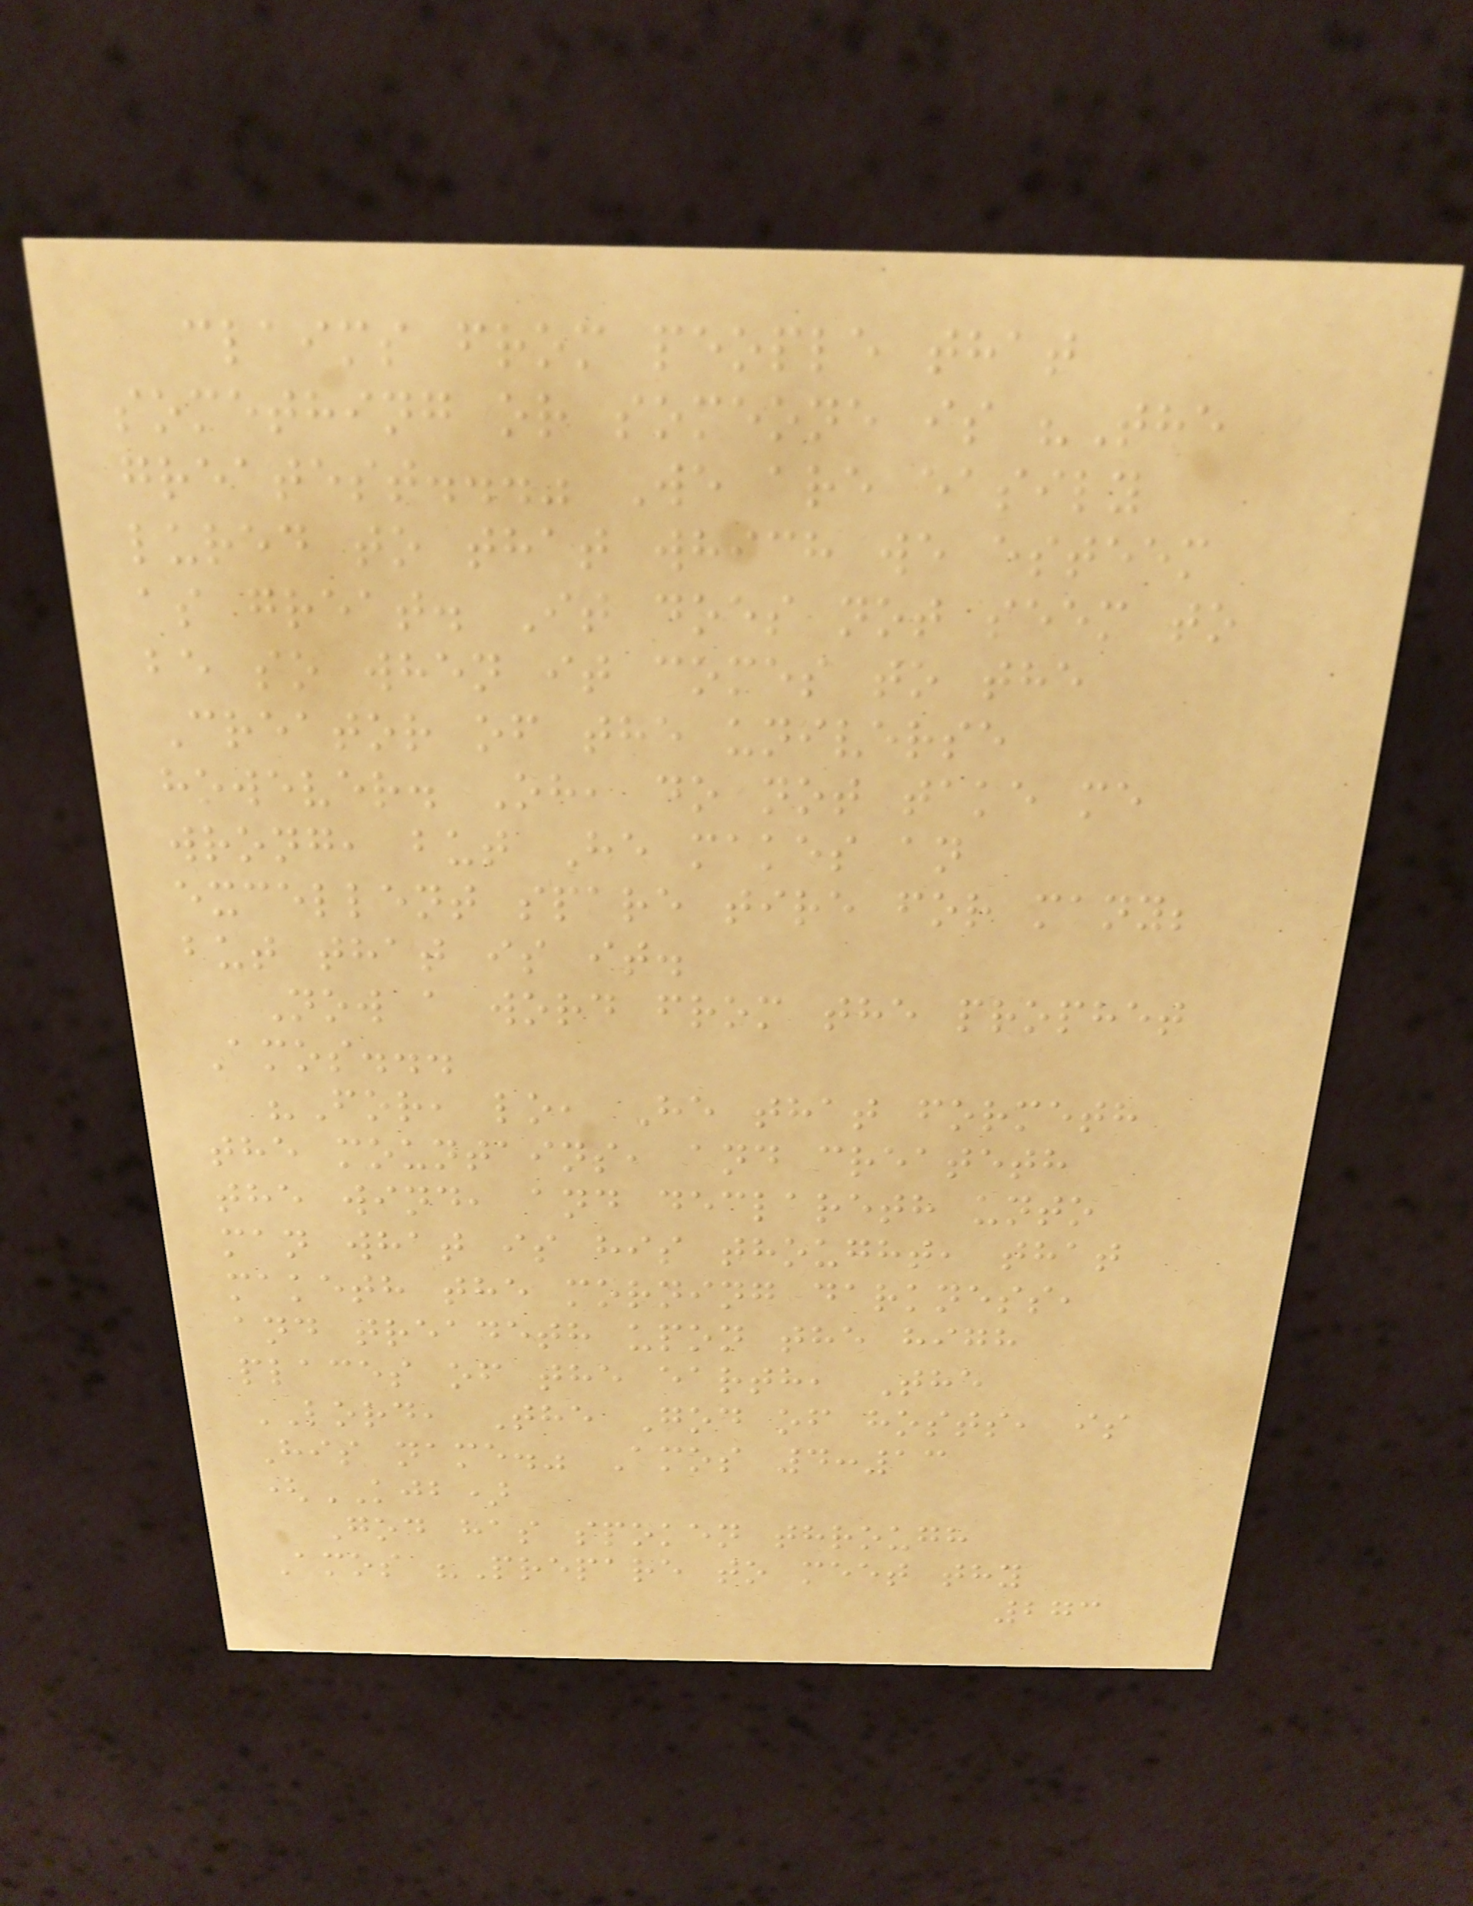claims from people that
something or someone is "The
greatest..." We are easily
lured to that which we esteem
as great. It does not seem to
be so when it comes to the
Creator of the universe
however. Oh, do not take me
wrong, but He makes an
excellent spare tire for many;
but that is it.
Now a word from the prophet
Amos...
"For, lo, He that formeth
the mountains, and createth
the wind, and declareth unto
man what is his thought, that
maketh the morning darkness,
and treadeth upon the high
places of the earth, The
LORD, The God of hosts, is
His name." Amos 4:13
(KJB)
God has spoken through
Amos "Prepare to meet thy
273
